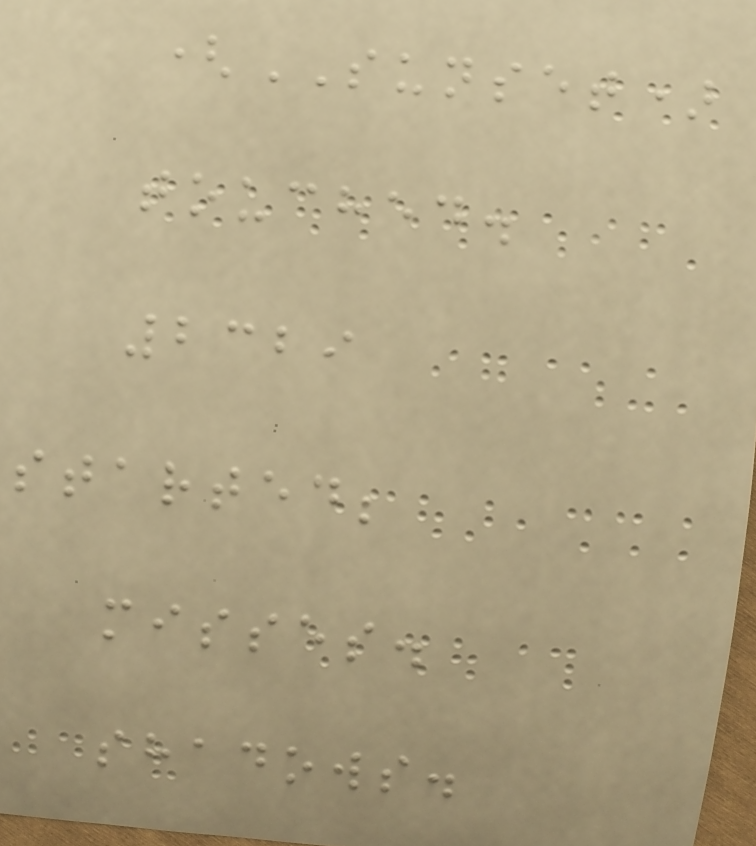(SUNSET)
touched.
2329
started;
misses.
shadows.
